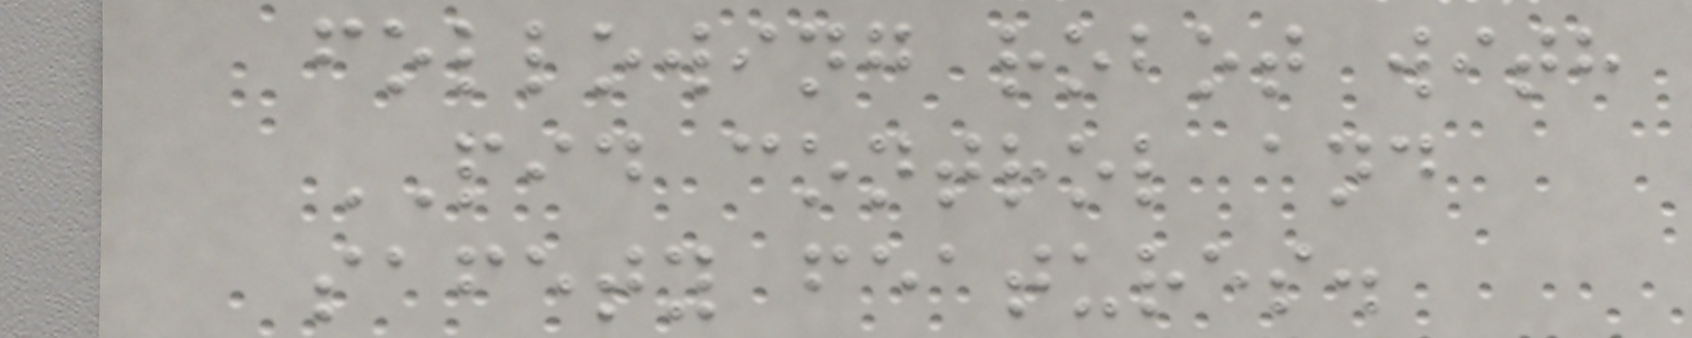following robot with
PID control and
safety features.
